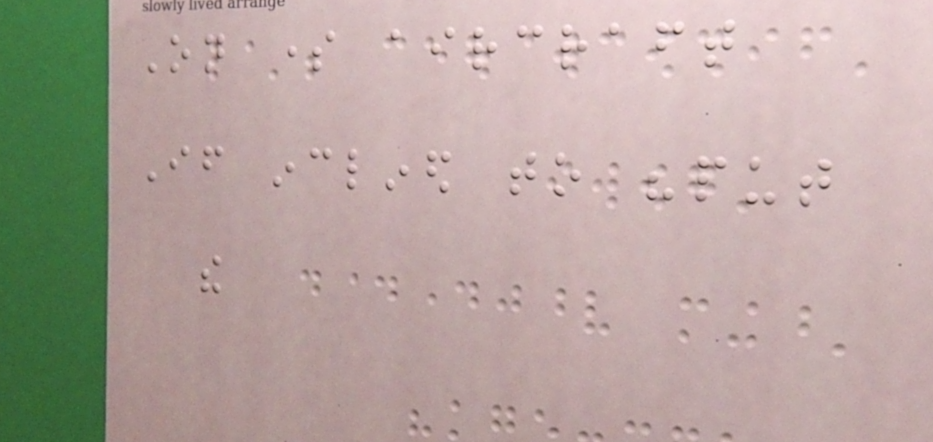On some aircraft
If inclined to "put
the
